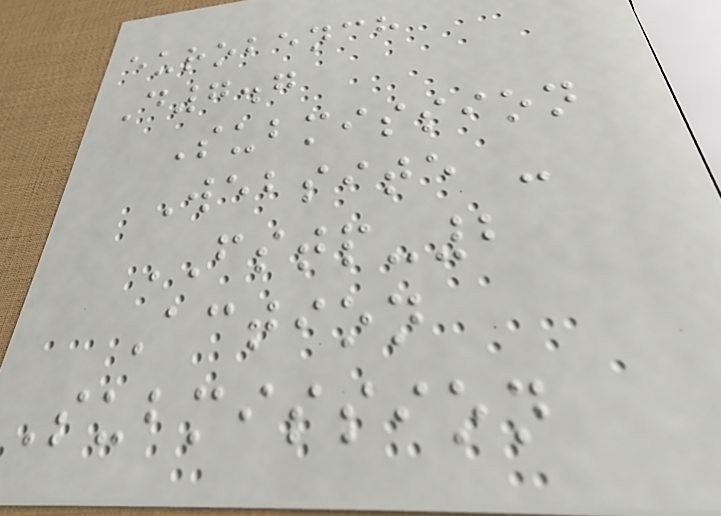eurobench
D7.7
Submission
Website -
FSTP-2
Action
Submission
